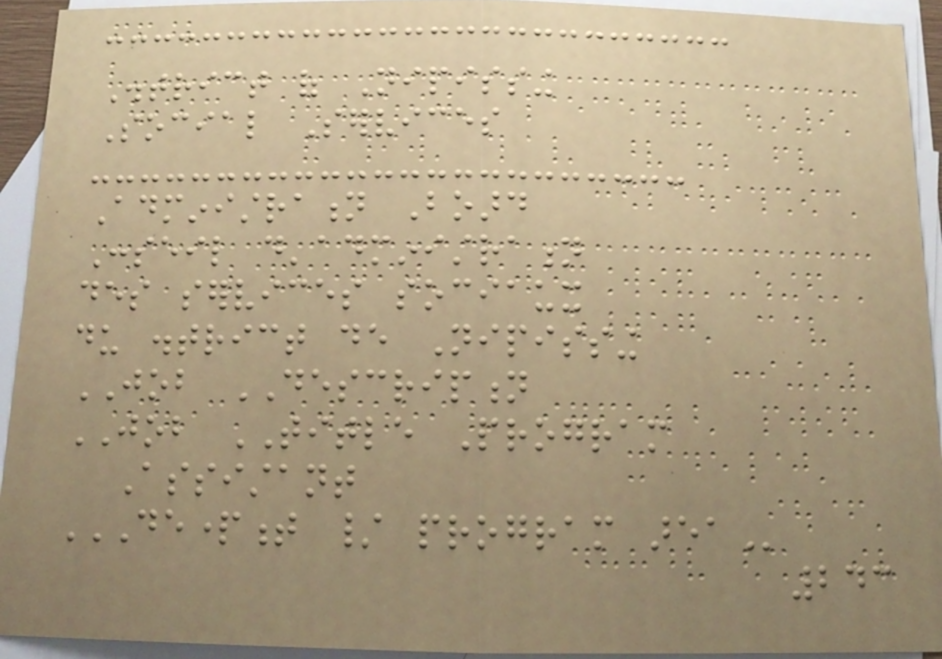District of Nipissing
Social Services
Administration Board
Conseil d'administration
des services sociaux
du district de Nipissing
JOB DESCRIPTION
JOB TITLE Program
Assistant
DEPARTMENT / PROGRAM AREA
243
